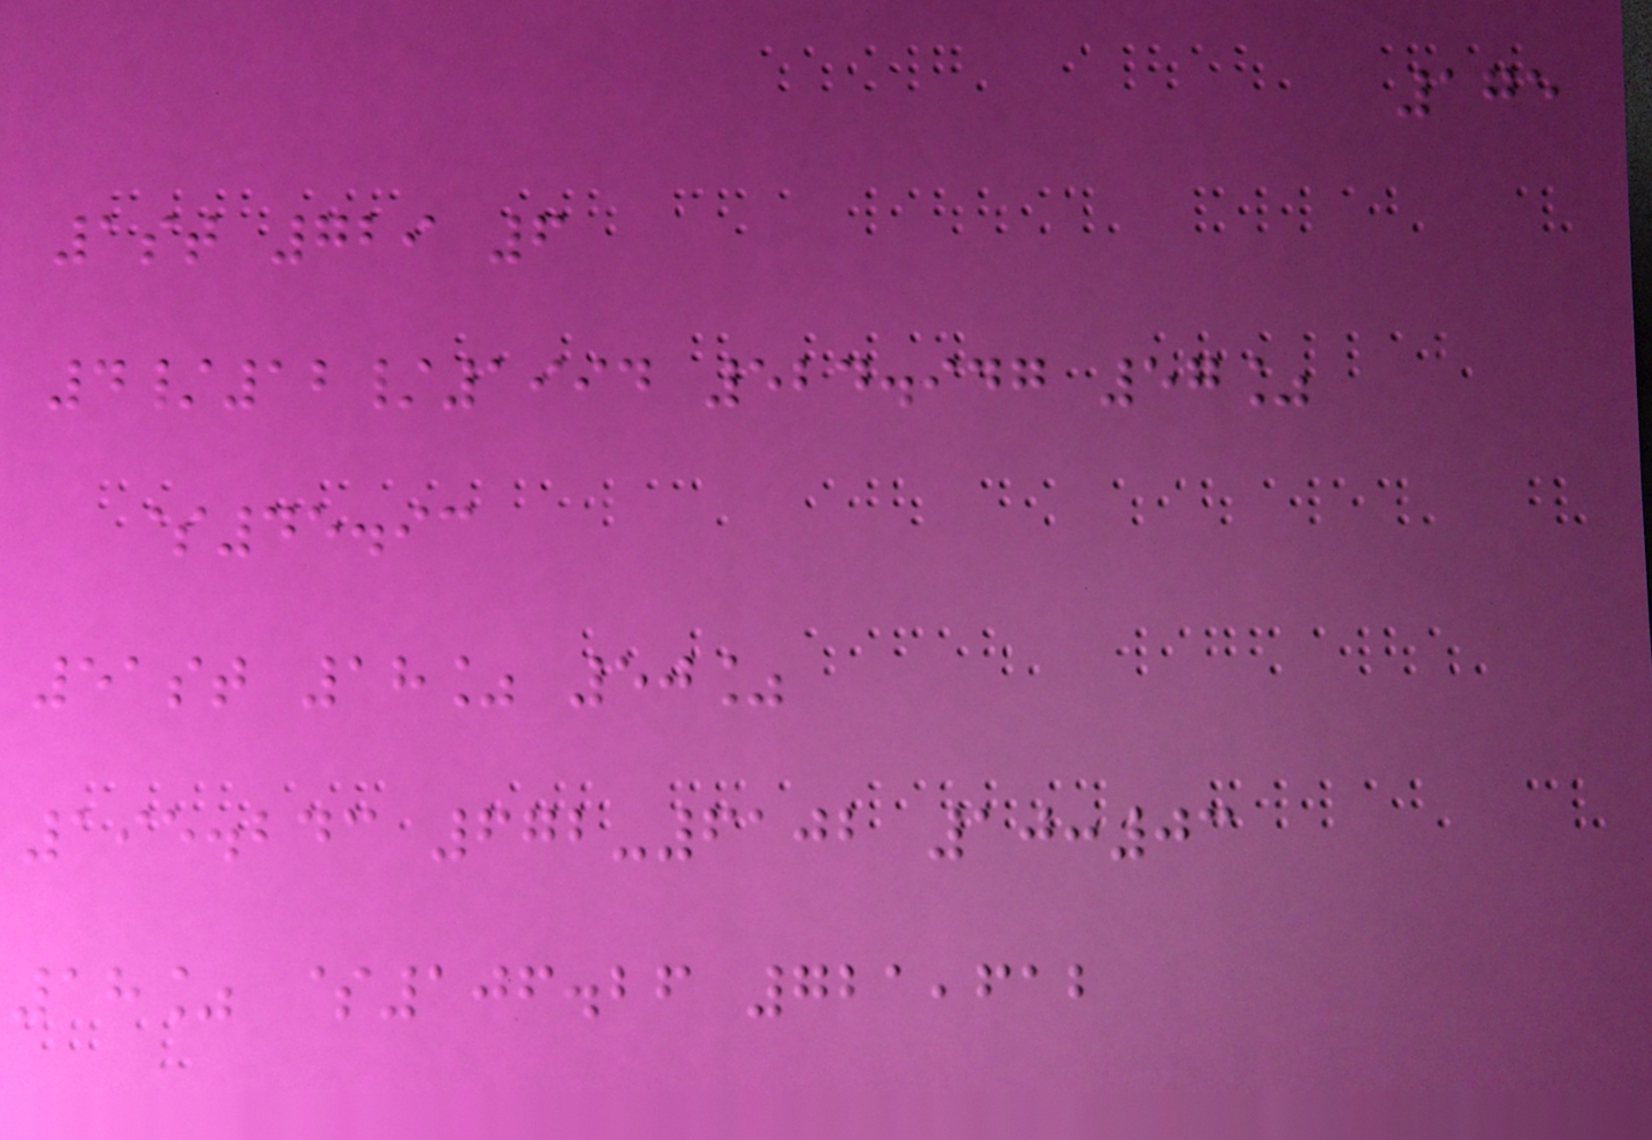175
1st 729 6
4/12/1994 524.947 57%
$45.93
51st 18% 50%
195.243 672-6102 10:03
18% $106.26 721,612
